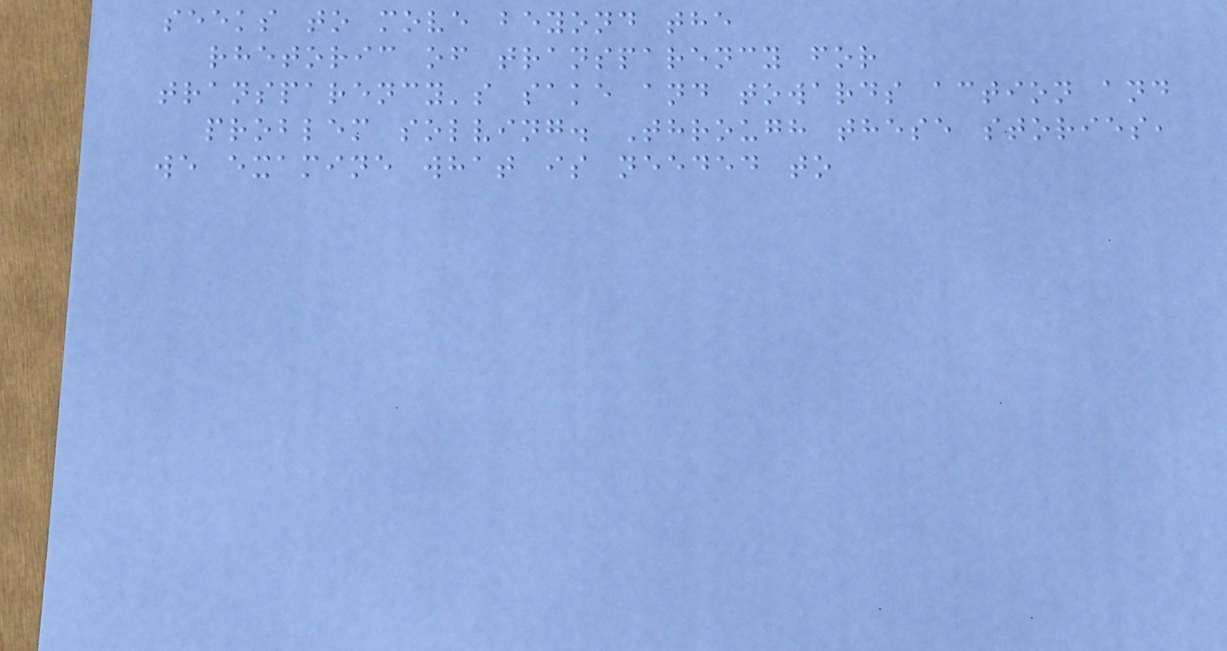seeks to move beyond the
rhetoric of transparency for
transparency's sake and towards action and
problem solving. Through these stories,
we examine what is needed to
